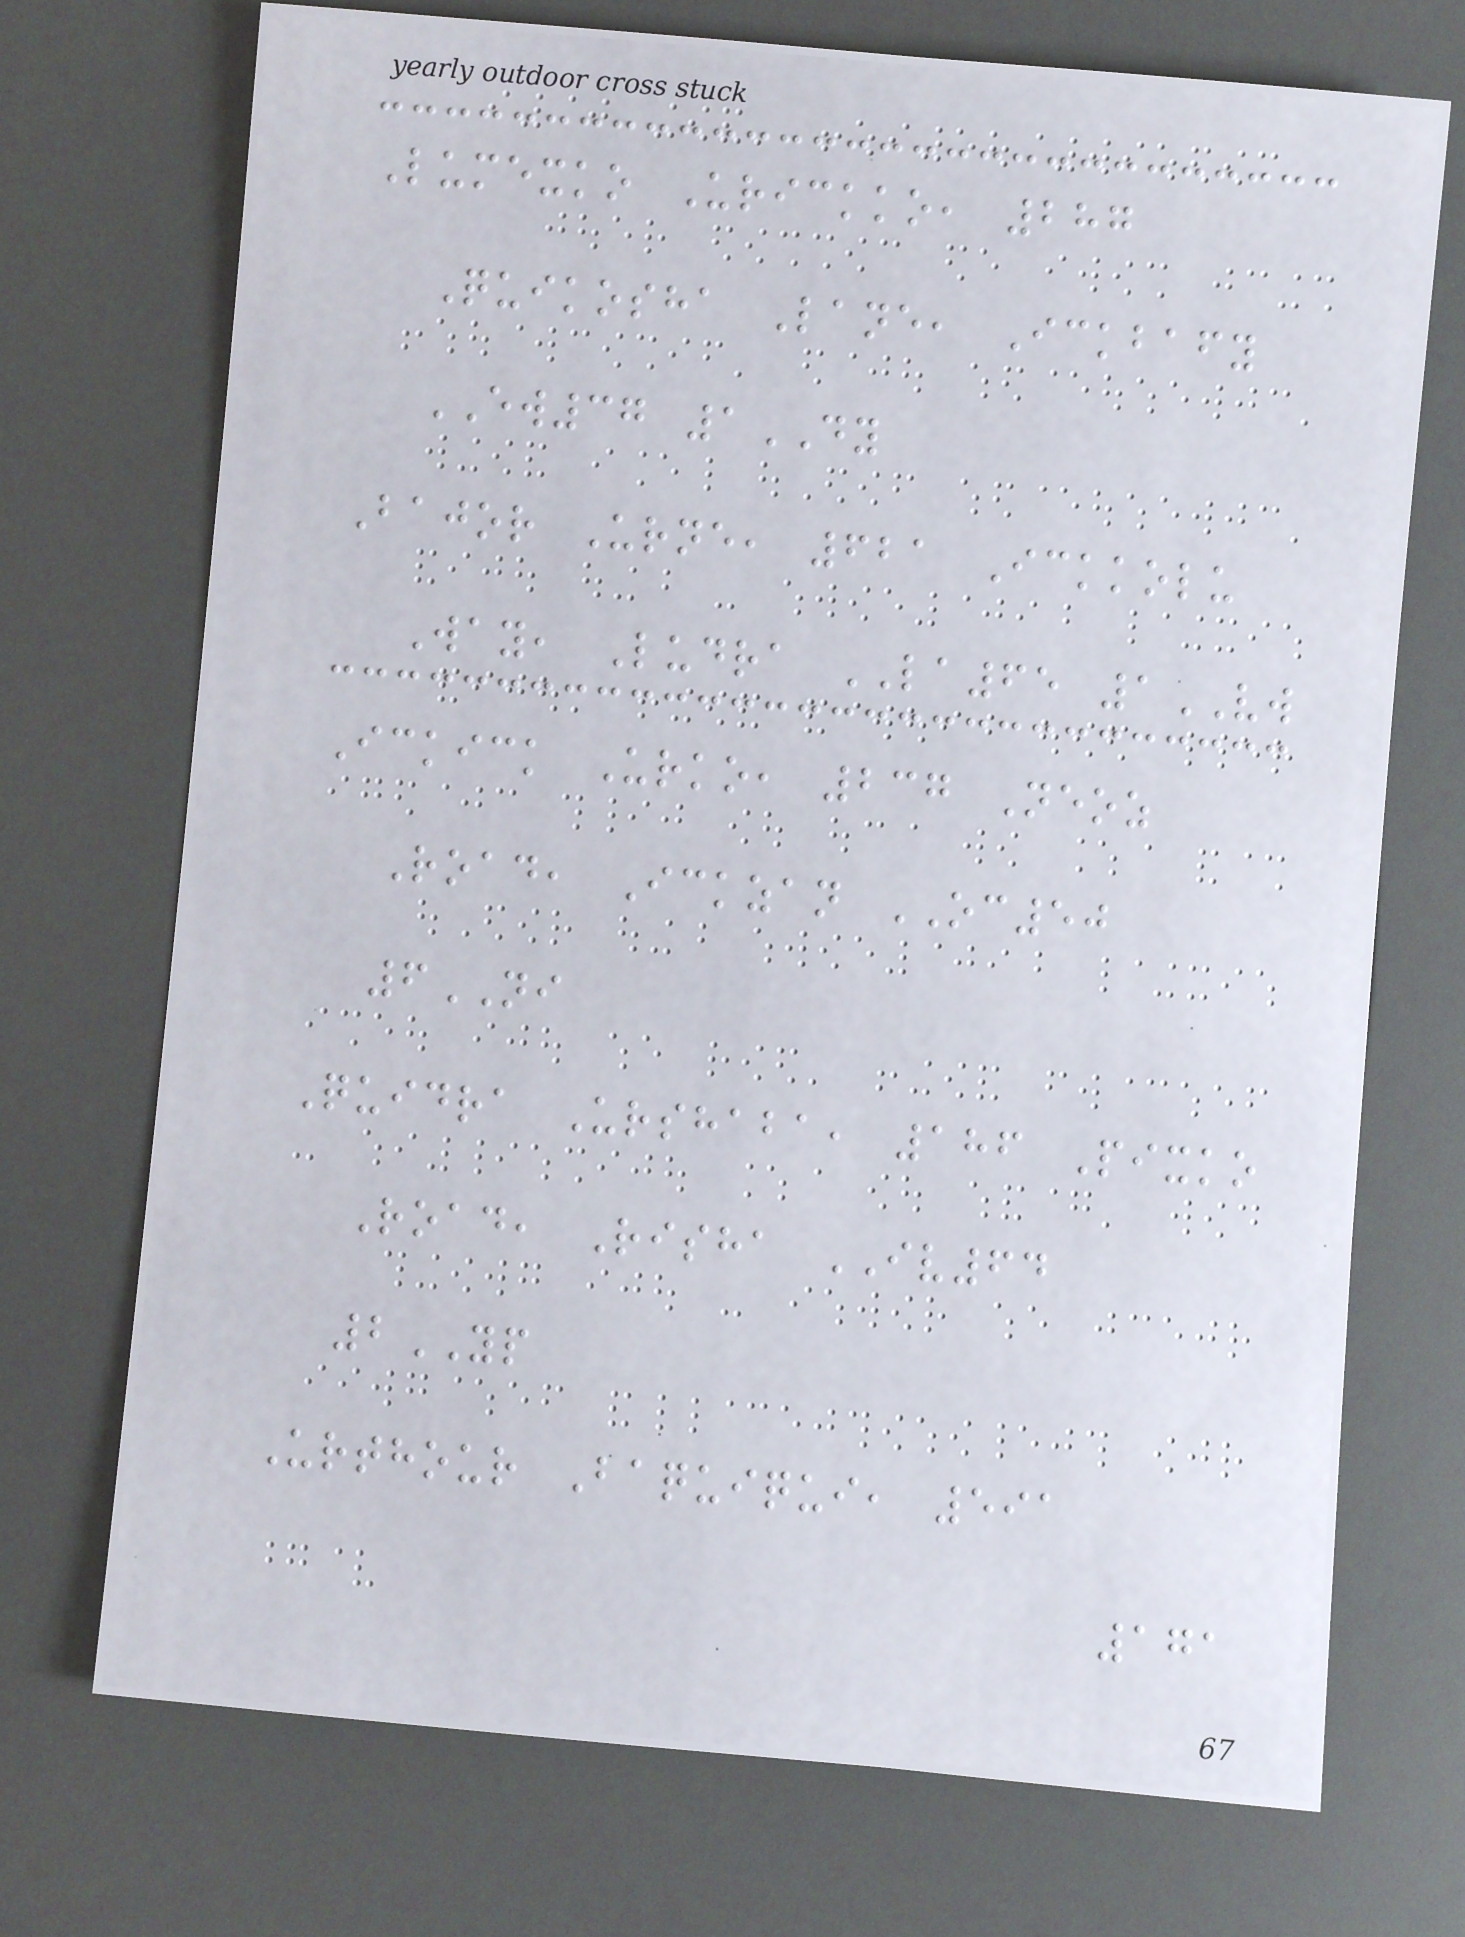Lumexko Urickko, 287
Quikosha Lane, Ickbafy
EW37 1DY
Bajor Urne, 621 Ickkolu
Way, Ludra LA65 1VW
Ickick Urko, 237 Neoz
Road, Ickzan OC50
6NI
Quidra Urshaba, 186 Pixko
Road, Risha IV64
2YP
Urthour Baquiqui, 591
171
